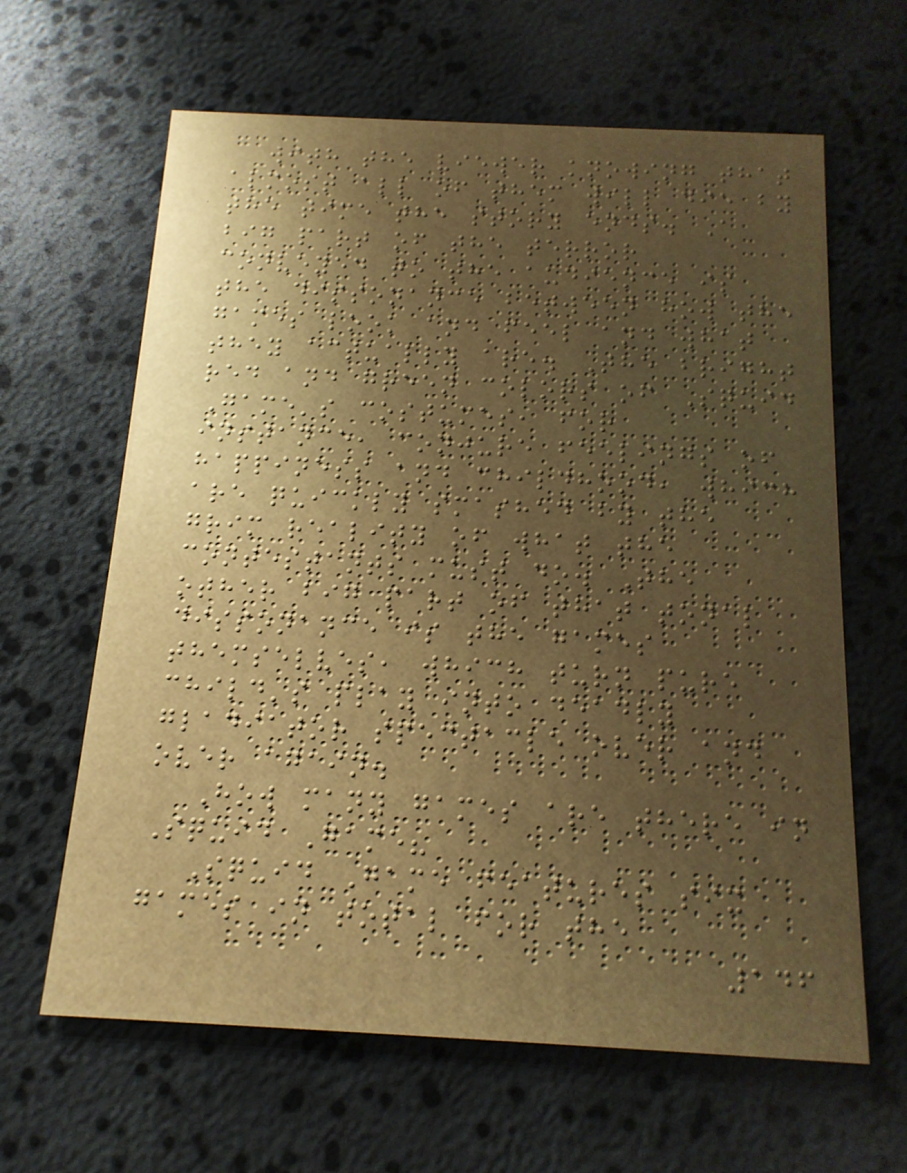with the viewer knowing that
almost all of them will die by
the time the story ends. A
big part of the terror
conveyed to the audience is
the dissonance between how the
games look and feel and what
they actually are. The bright
red and green colors of Squid
Game's costumes, for
instance, conjure feelings of
happiness and childhood, which
are quickly smashed by the
grim reality of what the
contestants must do. The
other big part of that tonal
dissonance is the games
themselves, which turn pure
child's play into deadly
gladiator spectacle over and
over again.
How many games are there in
Squid Game?
Squid Game features six
games in total for the
146
